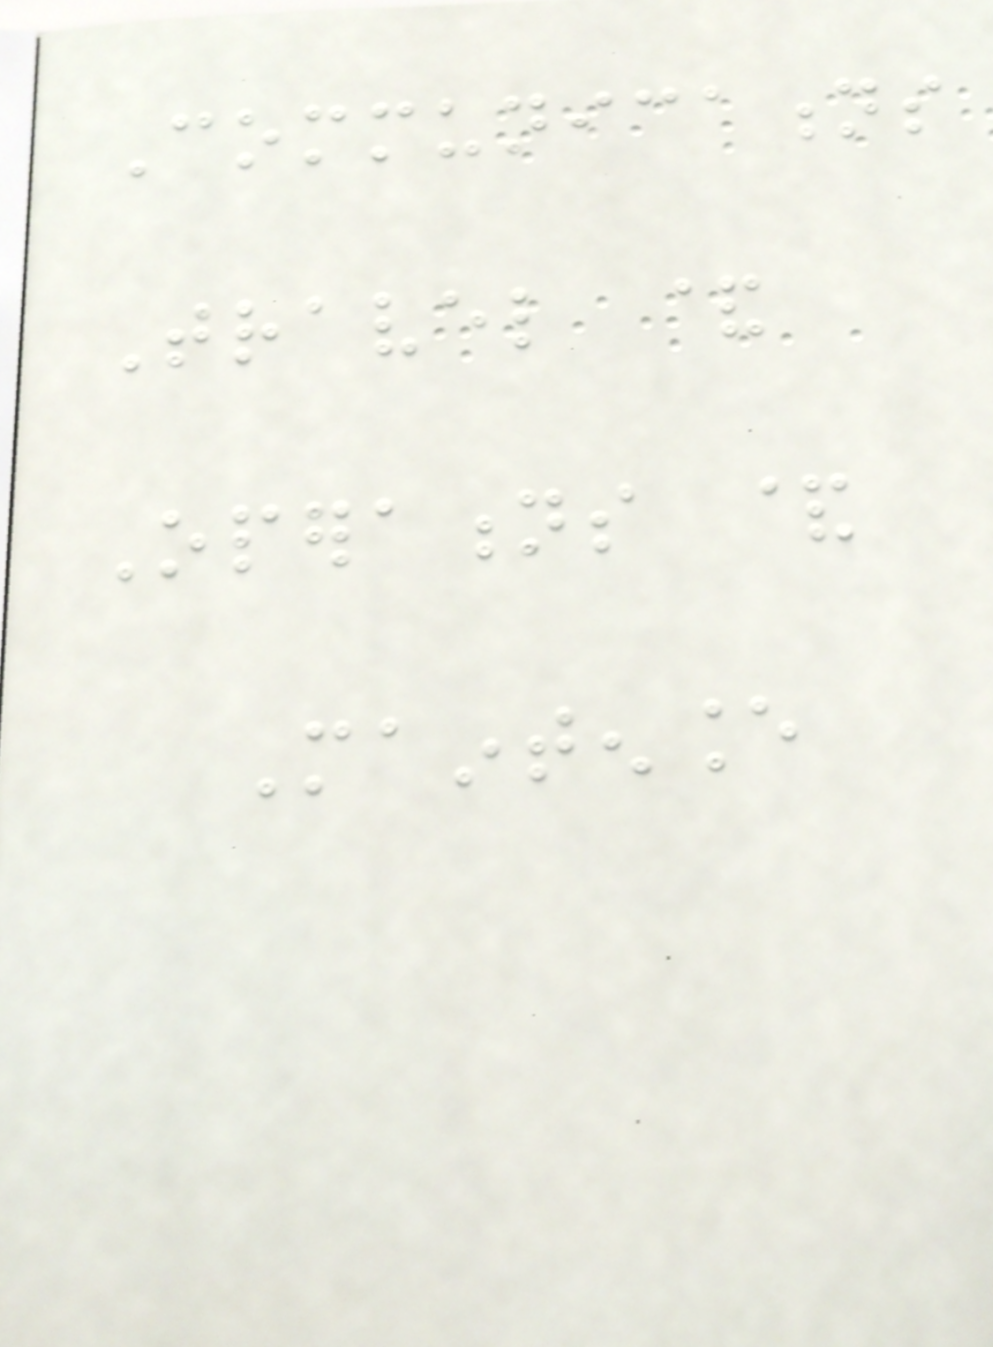Communications
Travel &
Operations &
Maintenance
